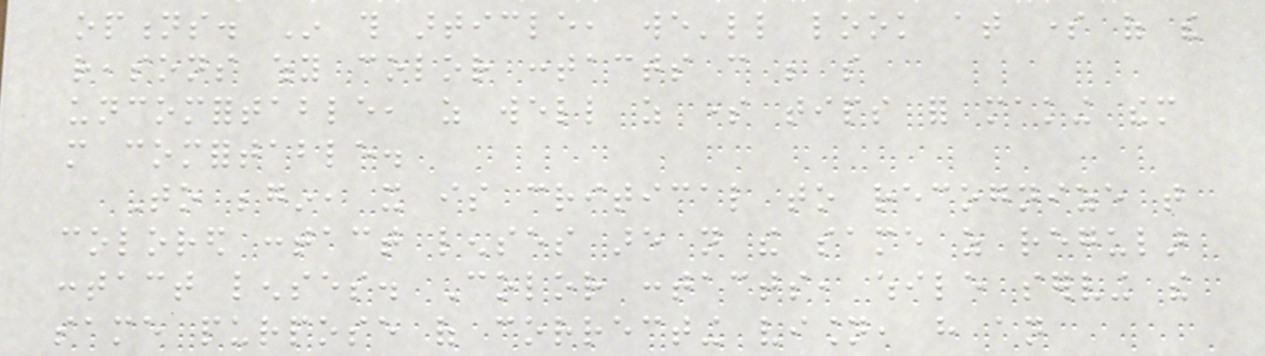options. In this article, we'll look at some of the
reasons why color contacts can be so
uncomfortable, as well as some tips for making them
more comfortable.
To begin, it is critical to recognize that
colored contact lenses are not the same as regular
contact lenses. Color contacts, while serving the
same purpose of correcting vision, have an
